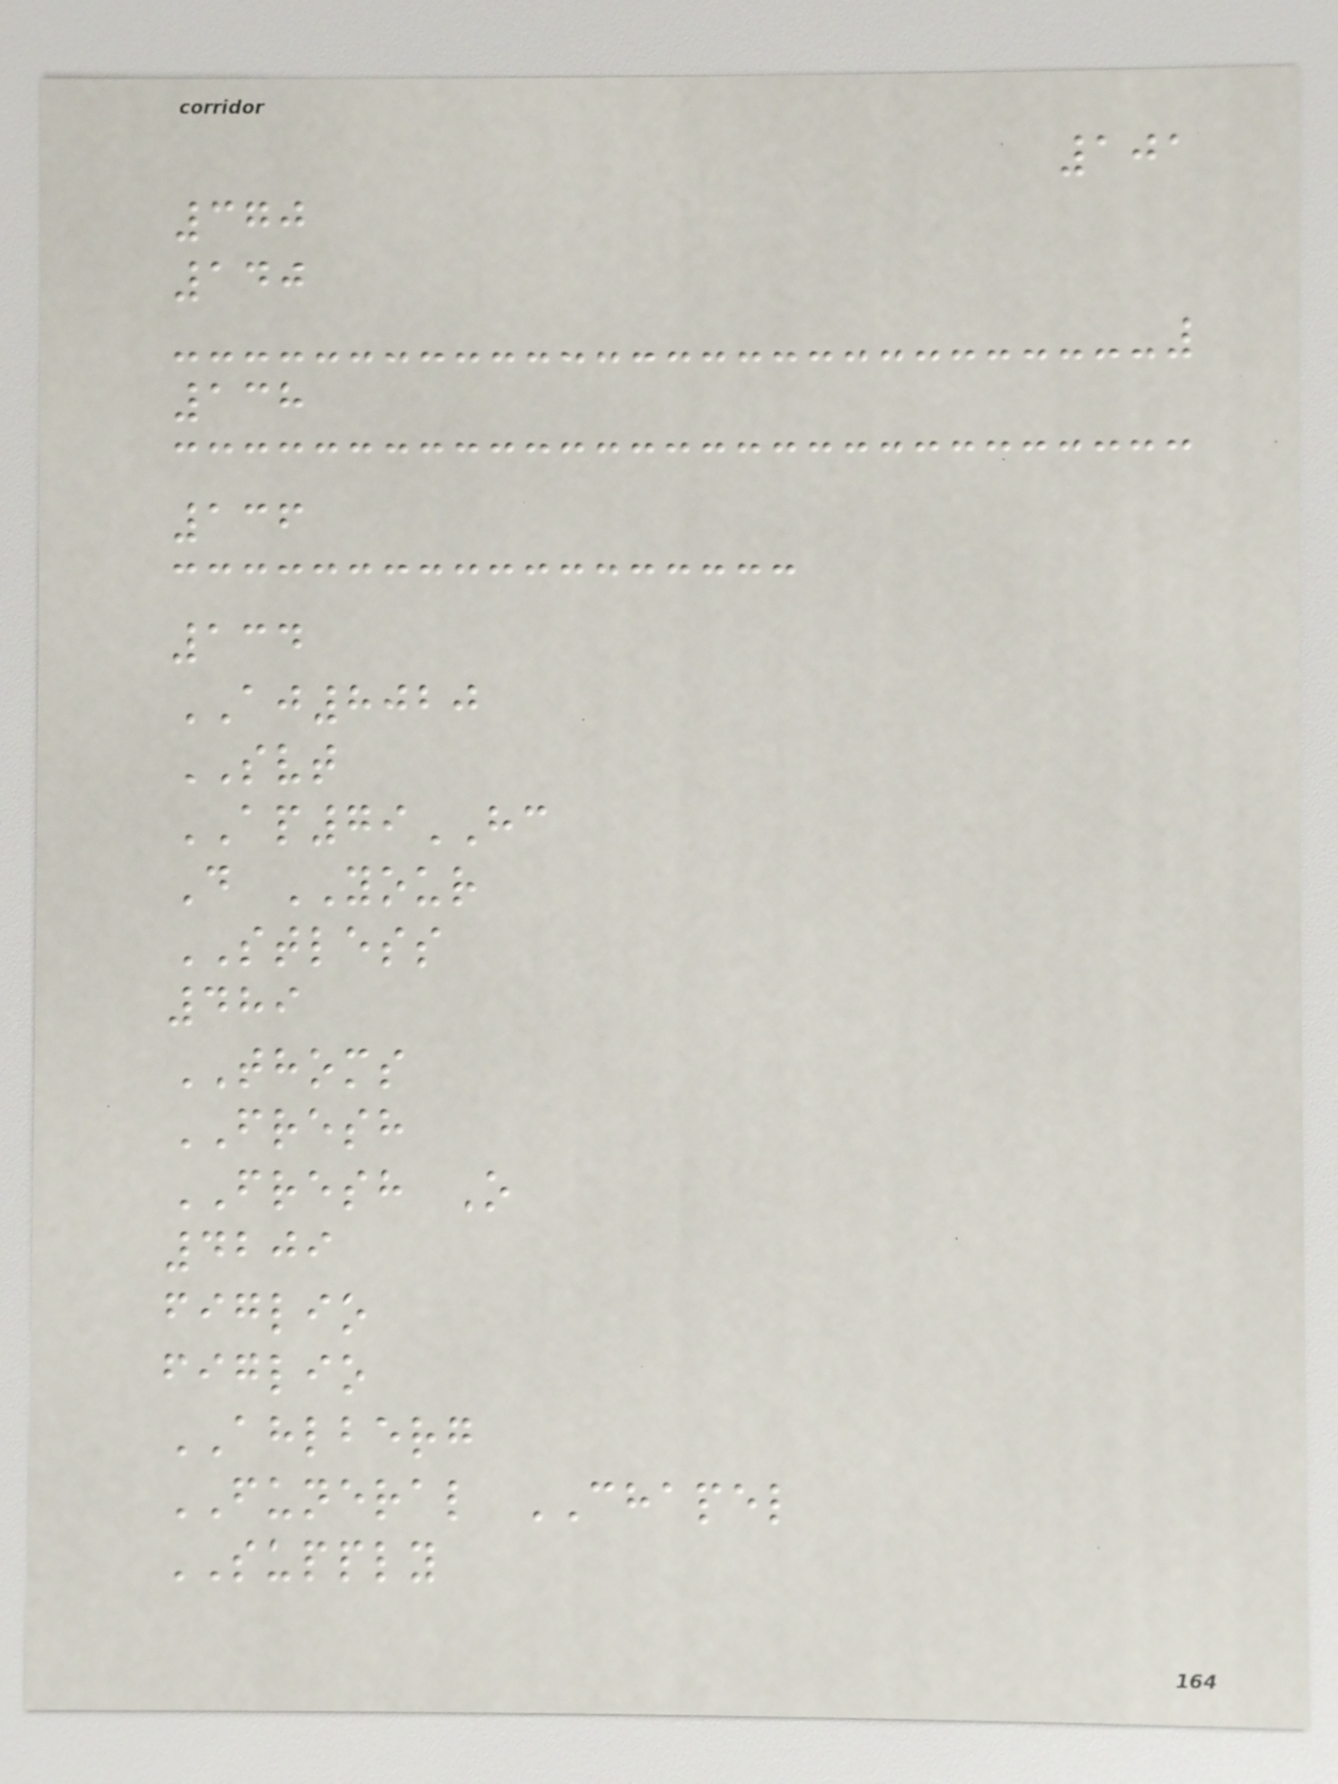101
370
140
138
136
134
AJ8020
SVT
AP79HC
D YOUR
STLESS
489
THOMS
FRESH
FRESH O
4209
figlio
figlio
AHLBERG
FUNERAL CHAPEL
SUPPLY
